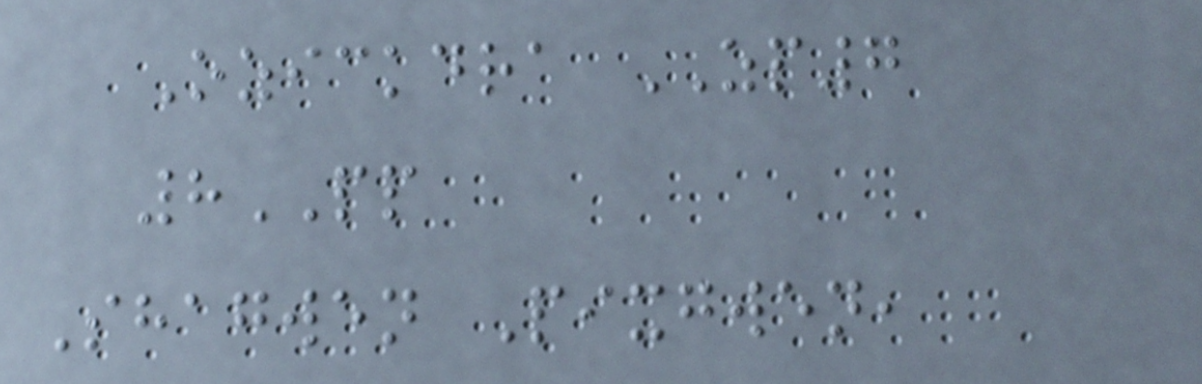Ozickdra ZP7
8PP
Shagwen Pixgwen,
